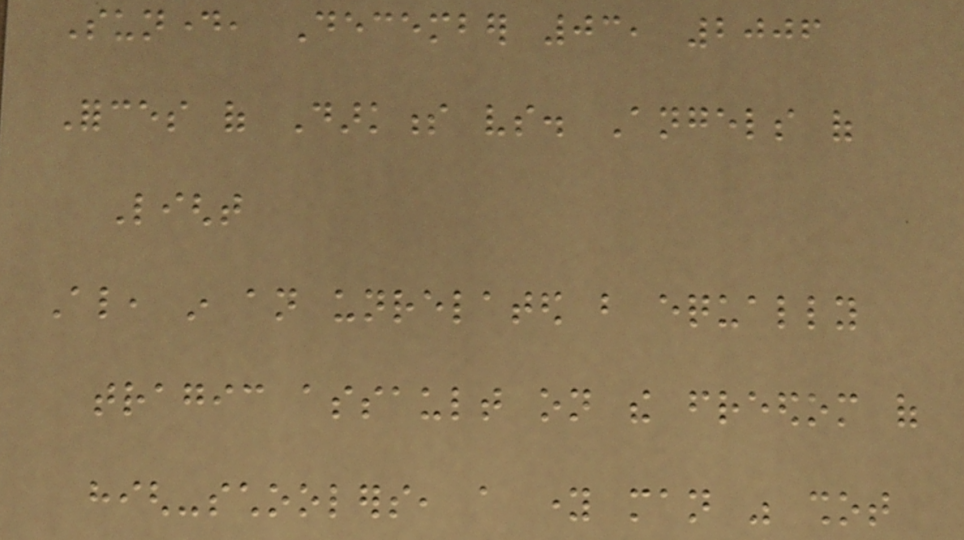Sunday, December 03, 2006
Forces of Darkness vs. Angels of
Light
Also, in an unrelated but equally
tragic assault on the freedom of
high-schoolers, a young man was shot
